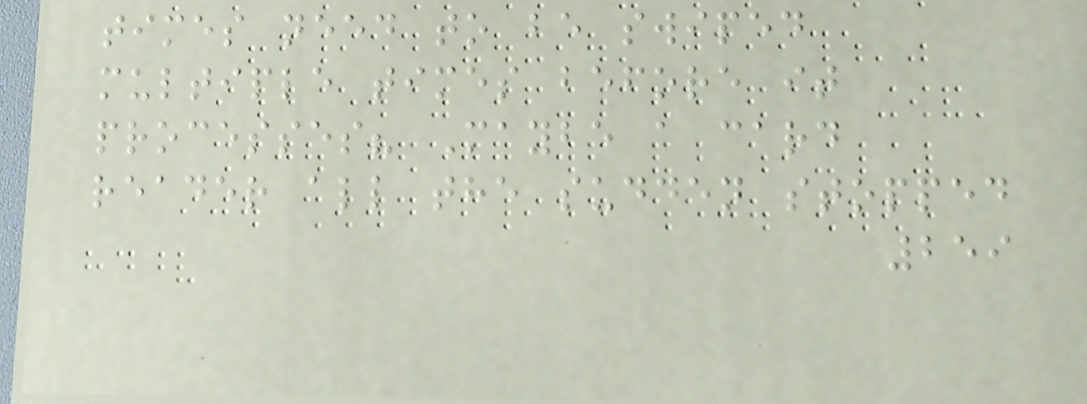times need to be swiped
multiple times before it
processes? Maybe a card
reader all the sudden stopped
259
